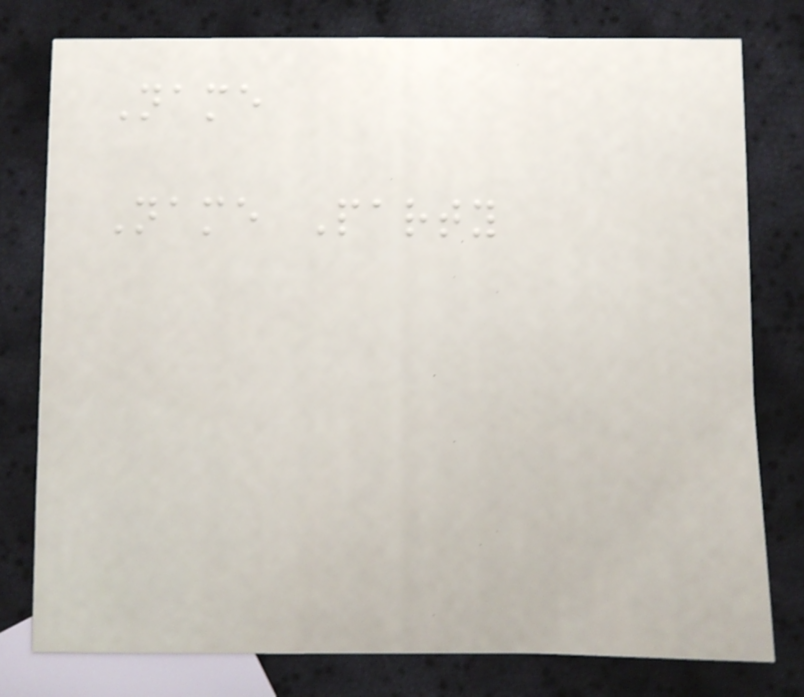Name
Name Party
